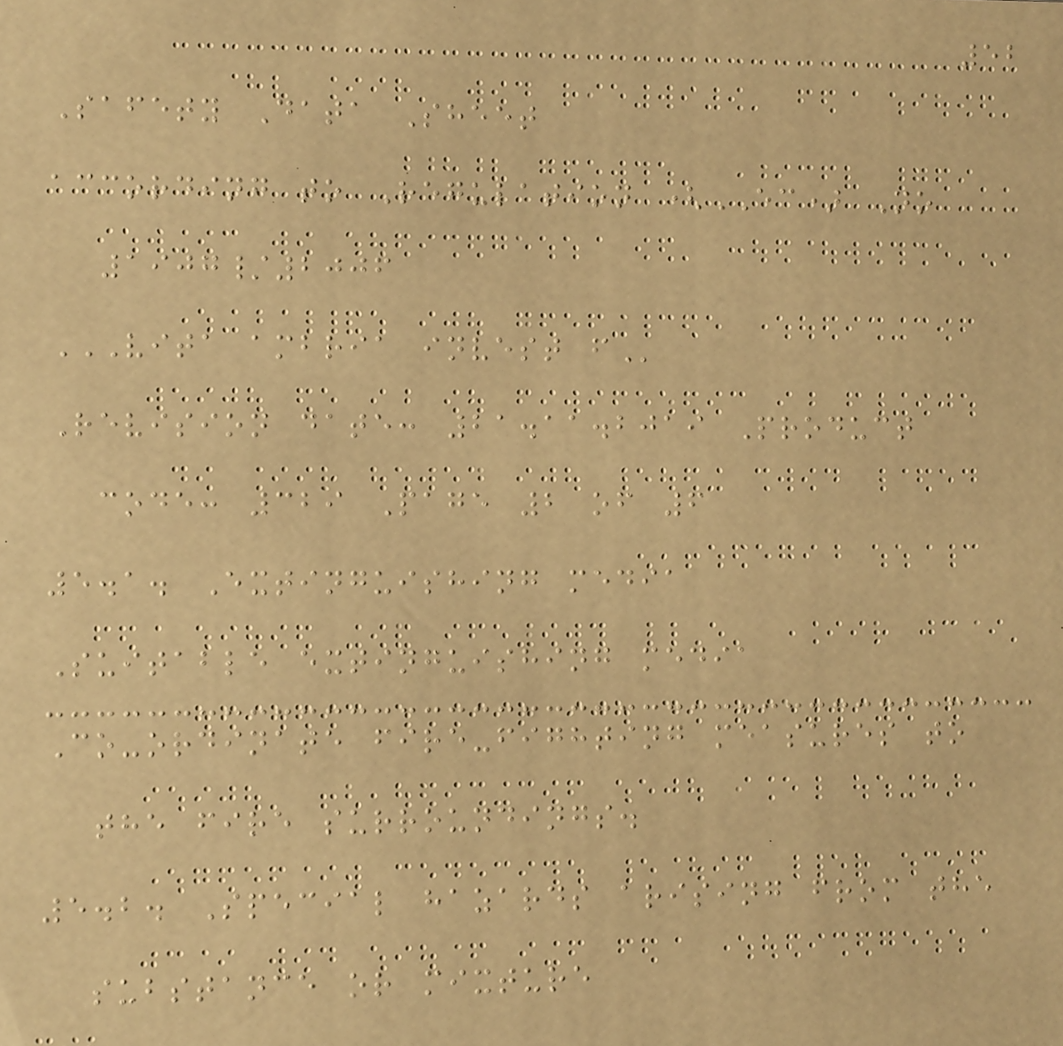52
Safety Data Sheet
according to Regulation (EC) No
1907/2006
VITA AMBRIA INVEST F
Revision date: 21.11.2019 Product
code: 329 Page 2 of 6
5.1. Extinguishing media
Suitable extinguishing media
Co-ordinate fire-fighting measures to
the fire surroundings.
5.2. Special hazards arising from the
substance or mixture
